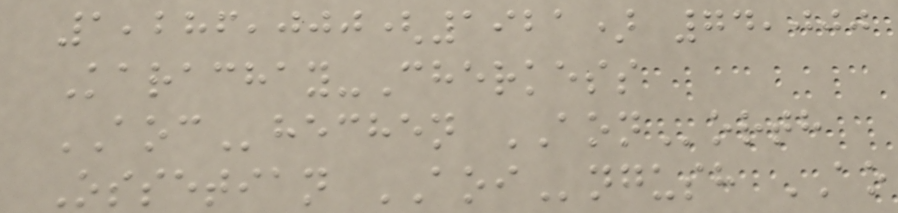1,286,000(1921) 74,000
Karachay-Cherkess
AOChechen AONorth
Ossetian AOIngush AO
